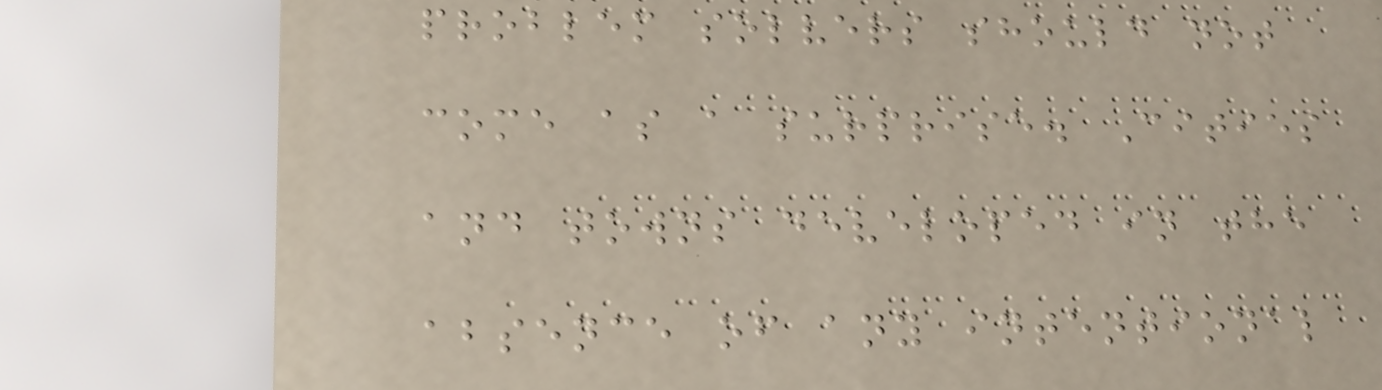problem solvers should not
come as a surprise. Cities
and towns developed in the
absence of any intentional
